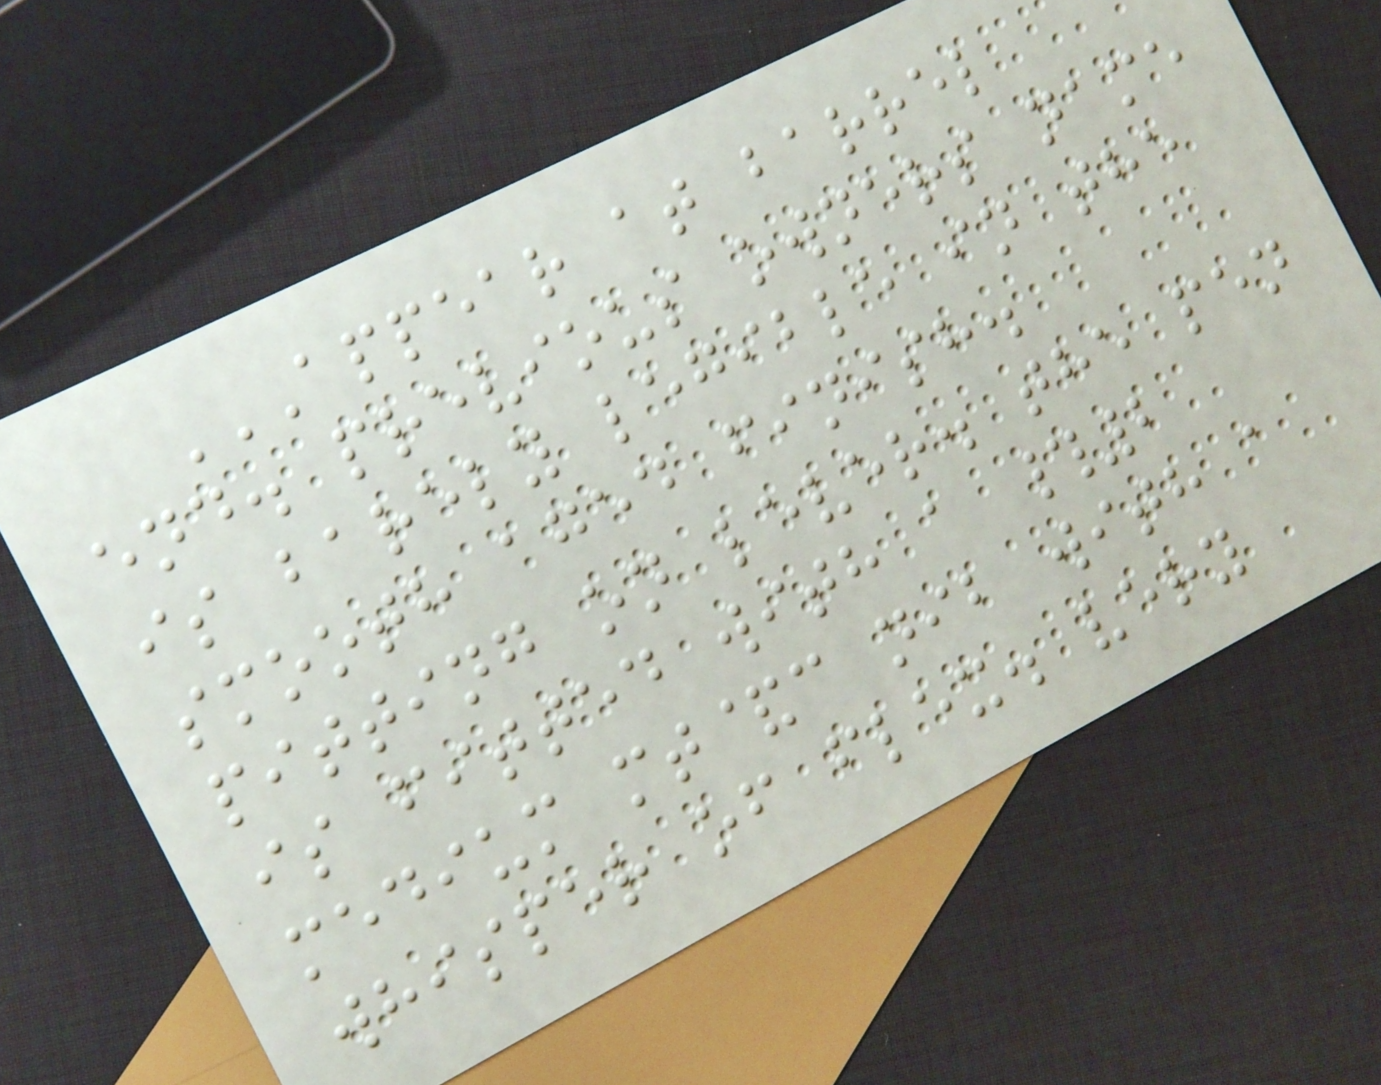APPEAR AT BARREL
END. PREVIOUS OWNERS NAME
IS BARELY LEGIBLE IN THE
SMOOTH AGED FINISH.
PITTING ON LEVER. THE PEN
IS FITTED WITH A #2
MEDIUM MT&C NIB WITH A
WHISPER OF FLEX. VERY
